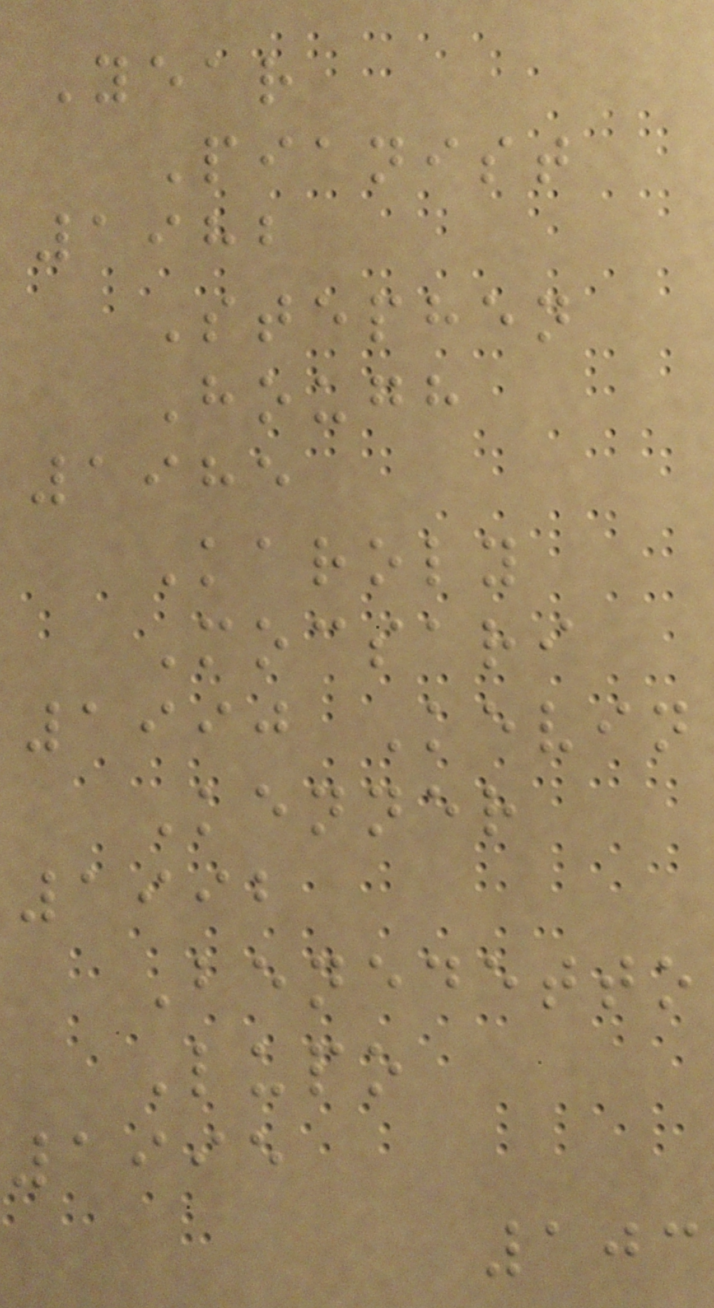Year
Pianist
1982
Stephen
Hough
1985
Karoly
Mocsari
1990 Kevin
Kenner
1992
Benedetto
Lupo
1995
103
